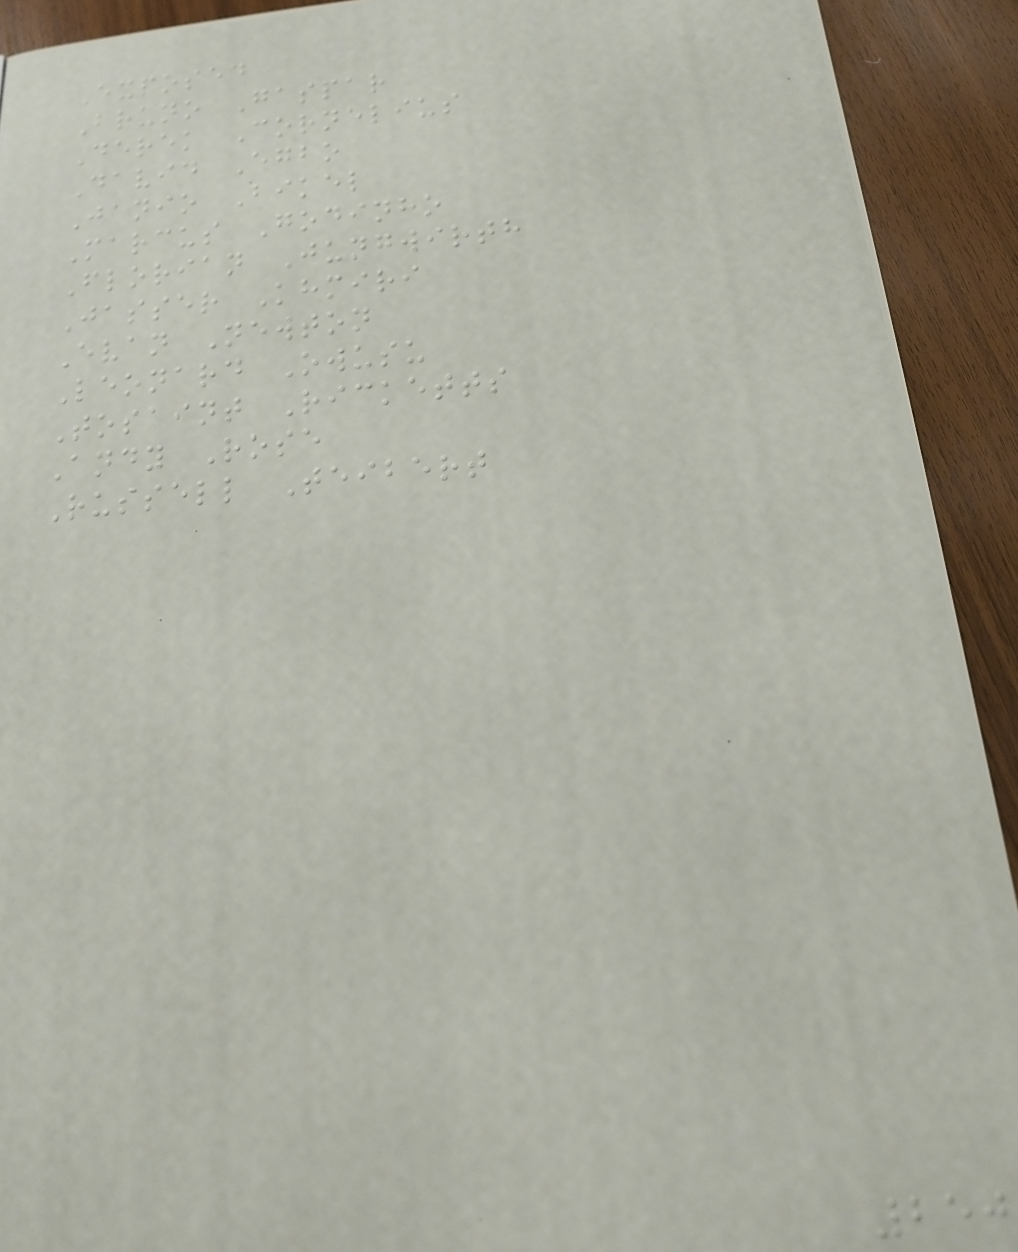Exposed
Bruno Gaspar
Derek Cornelius
David Egbo
Janio Bikel
Marcus Godinho
Florian Jungwirth
Jasser Khmiri
Evan Newton
Leonard Owusu
Tosaint Ricketts
Andy Rose
Russell Teibert
250
